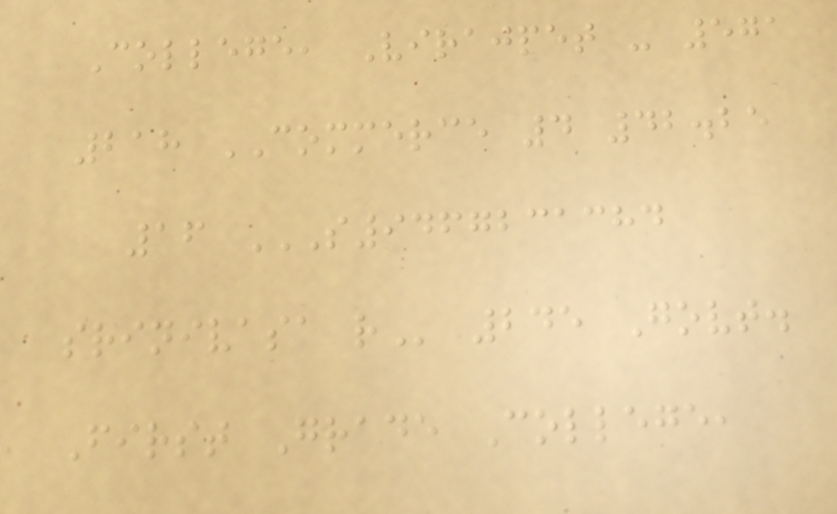College, Virajpet - 571
218 COMMERCE 4 42.25
16 S9467231384
SRINIVASA R 245 Govt.
First Grade College,
